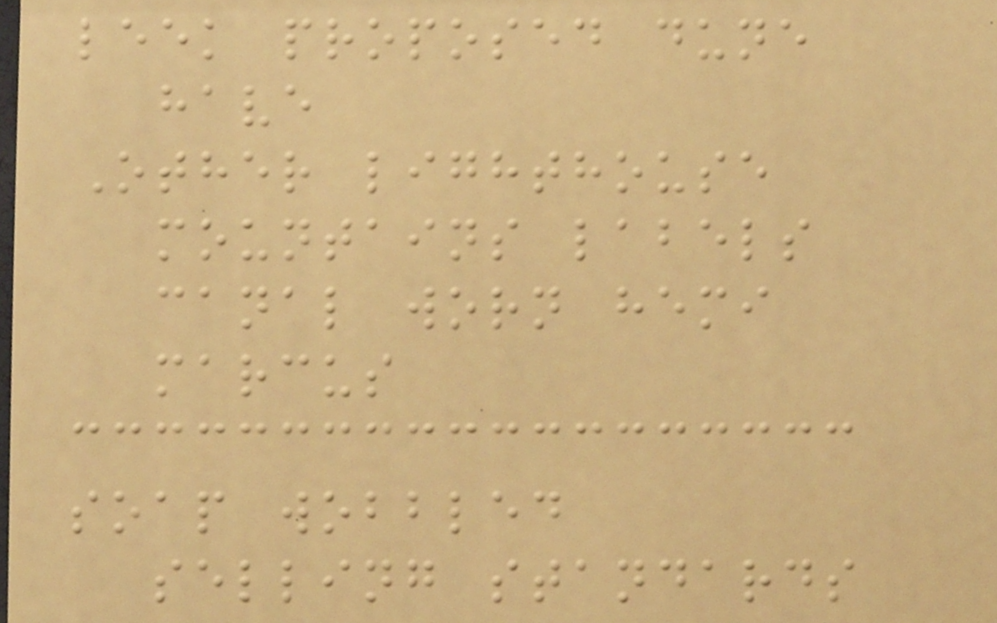leek proposed dune
have
Other lighthouse
mountains labels
canal worn hemi
marcus
soap wobbled
selling standards
